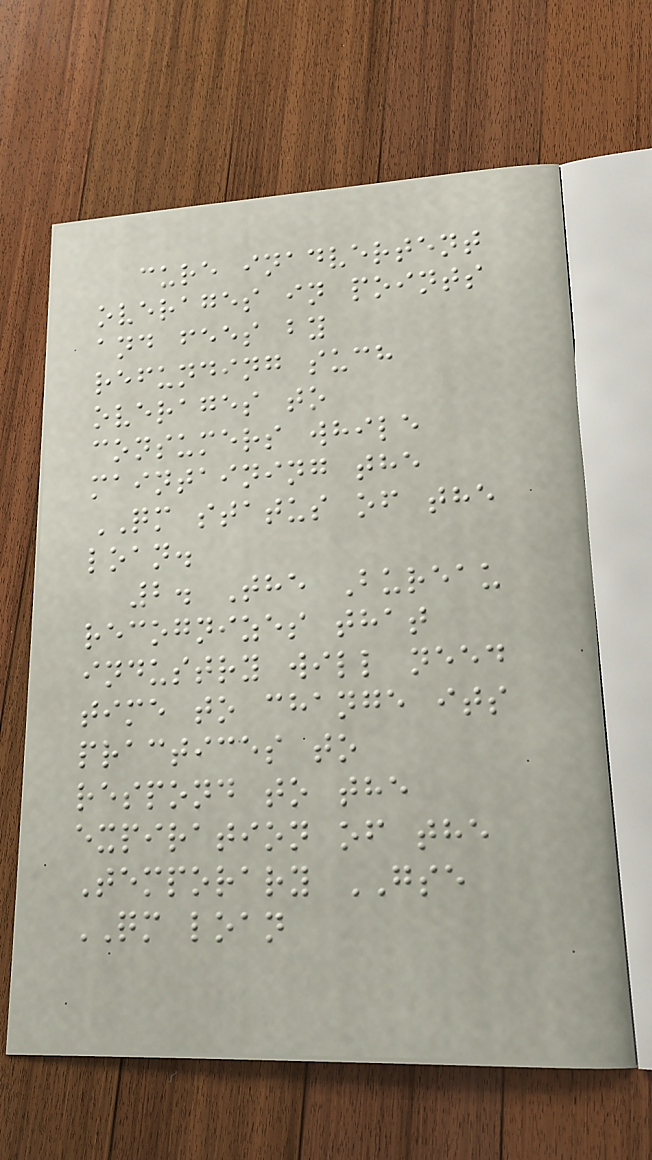cure inadvertent
overages in points
and fees by
refunding such
overages to
consumers while
maintaining the
QM status of the
loan.
2. The Bureau
recognizes that
industry will need
time to change its
practices to
respond to the
expiration of the
Temporary GSE
QM loan
